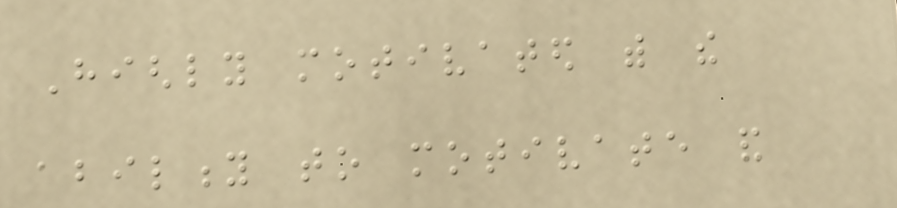Highly motivated with the
ability to motivate and
